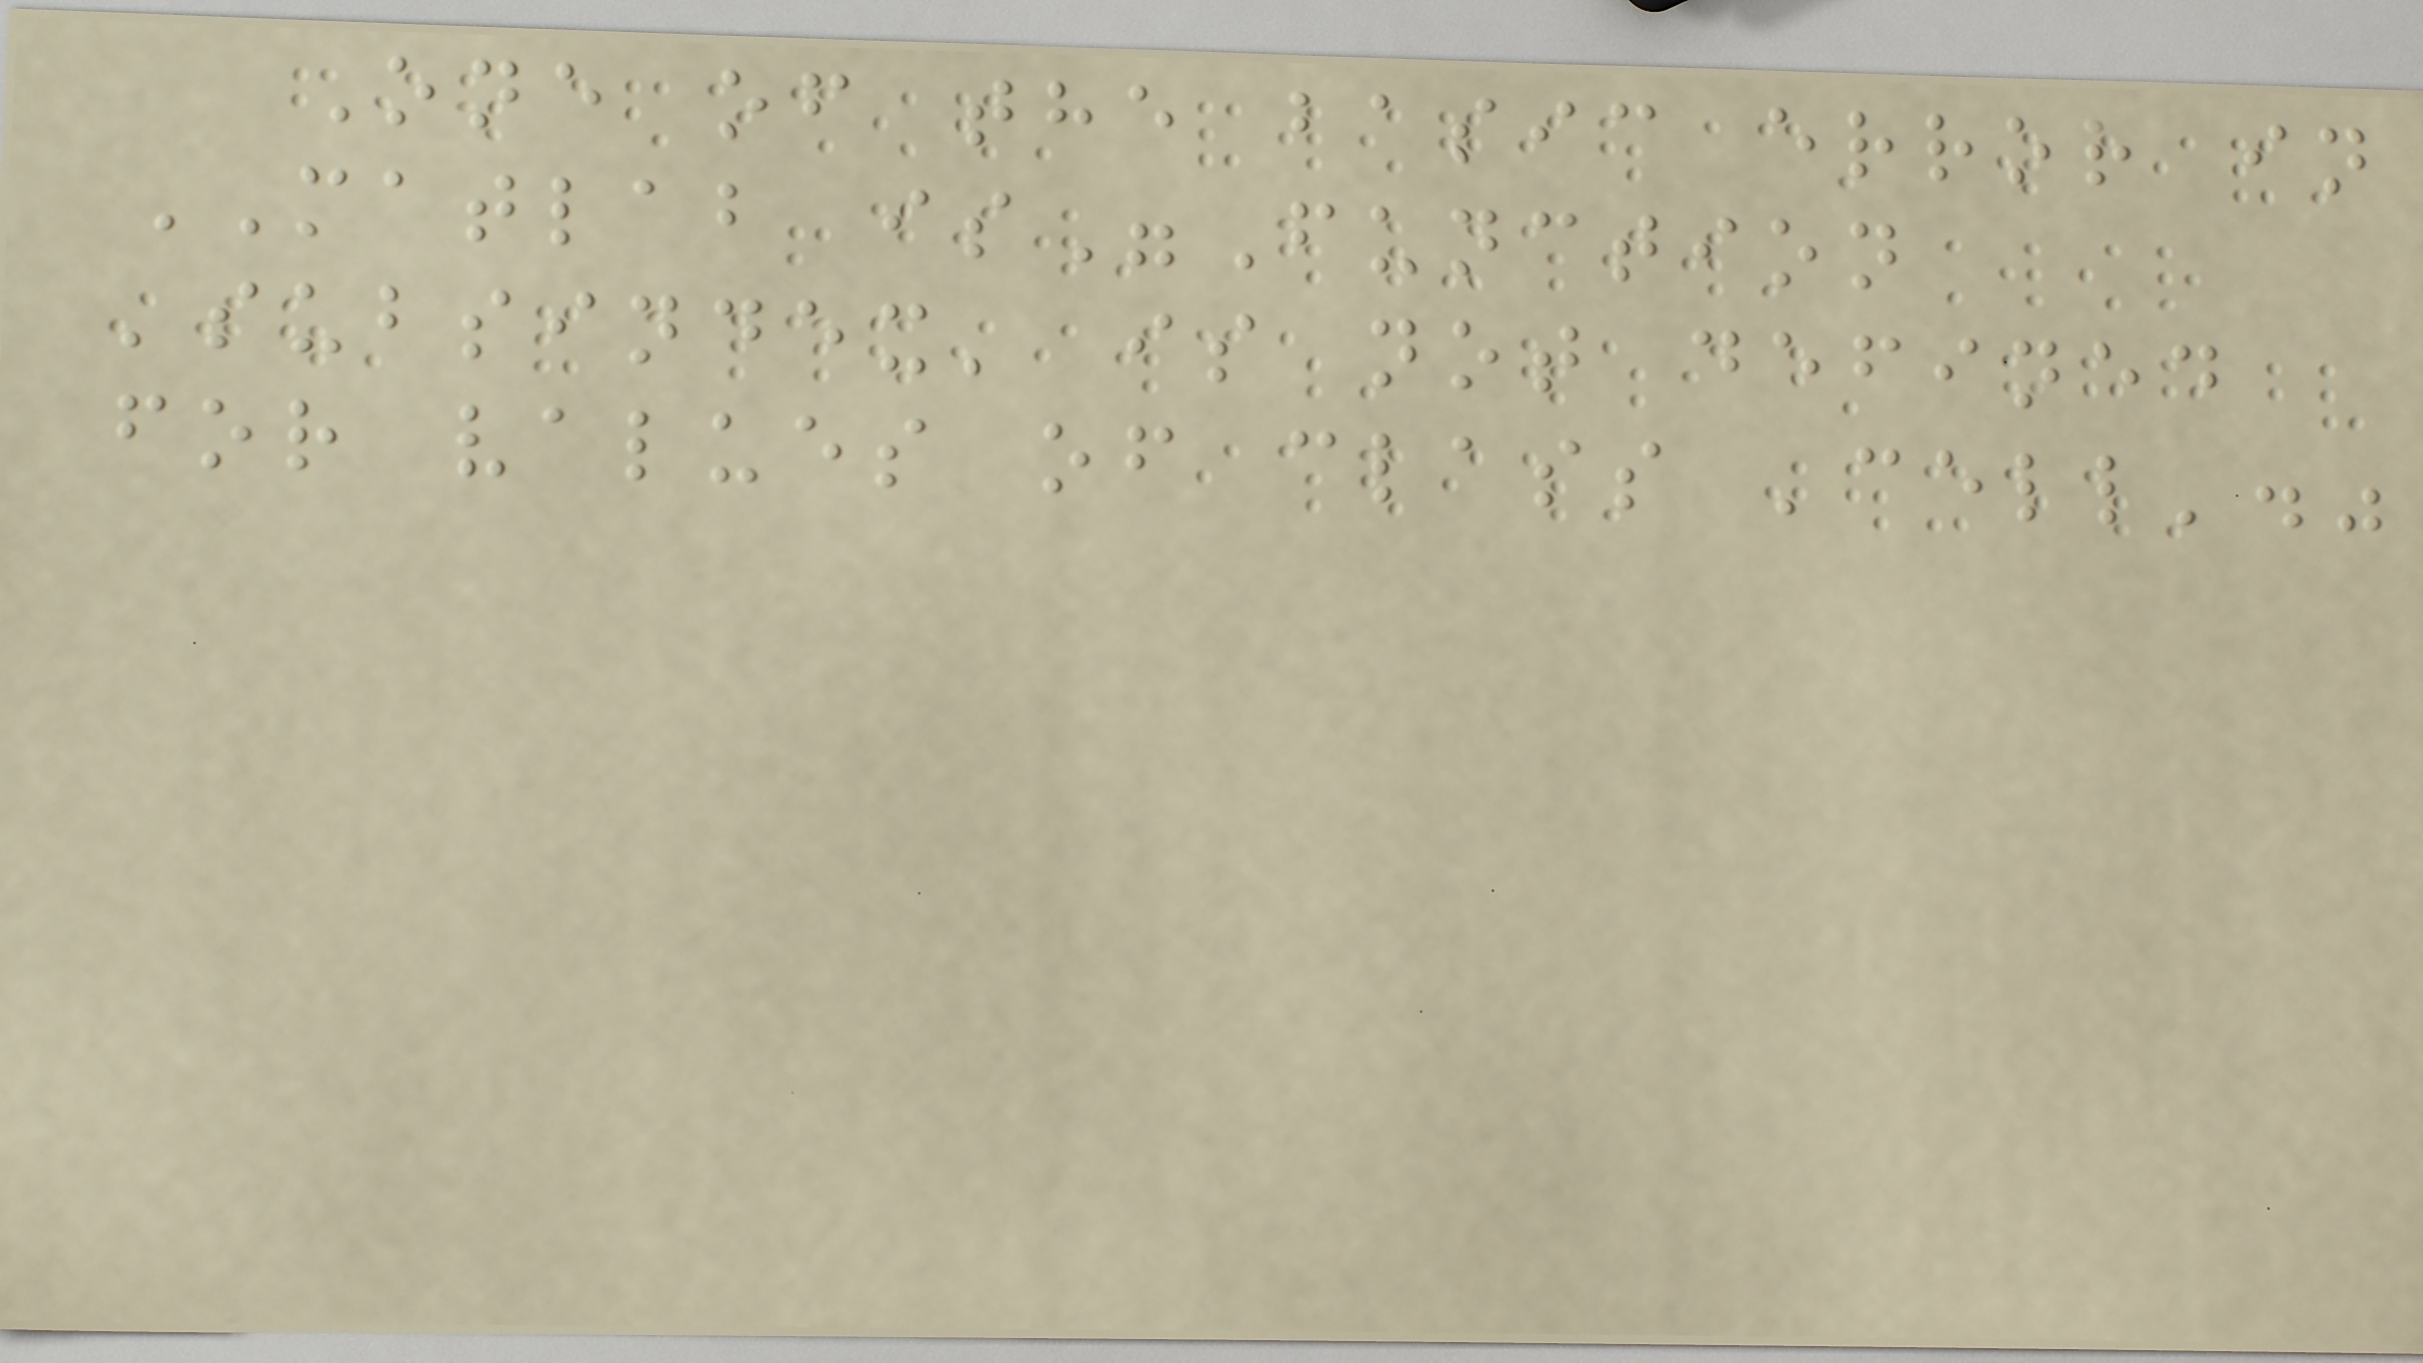One of the basic error in
MATLAB is"Function
'subsindex' is not defined
for values of class 'cell'."
